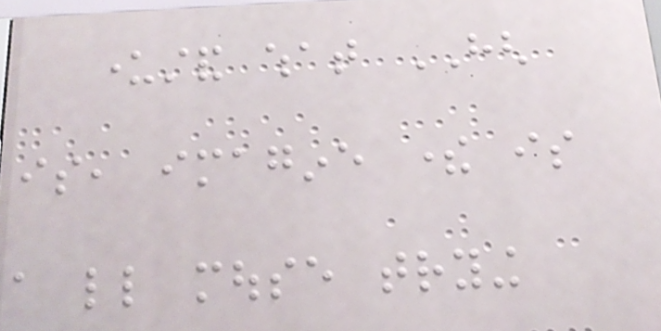understand what HGH
is, imagine there is
a little mouse trying
